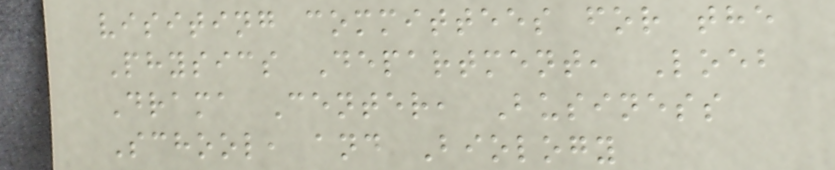visiting committees for the
Physics Department, Loeb
Drama Center, Business
School, and Biology
